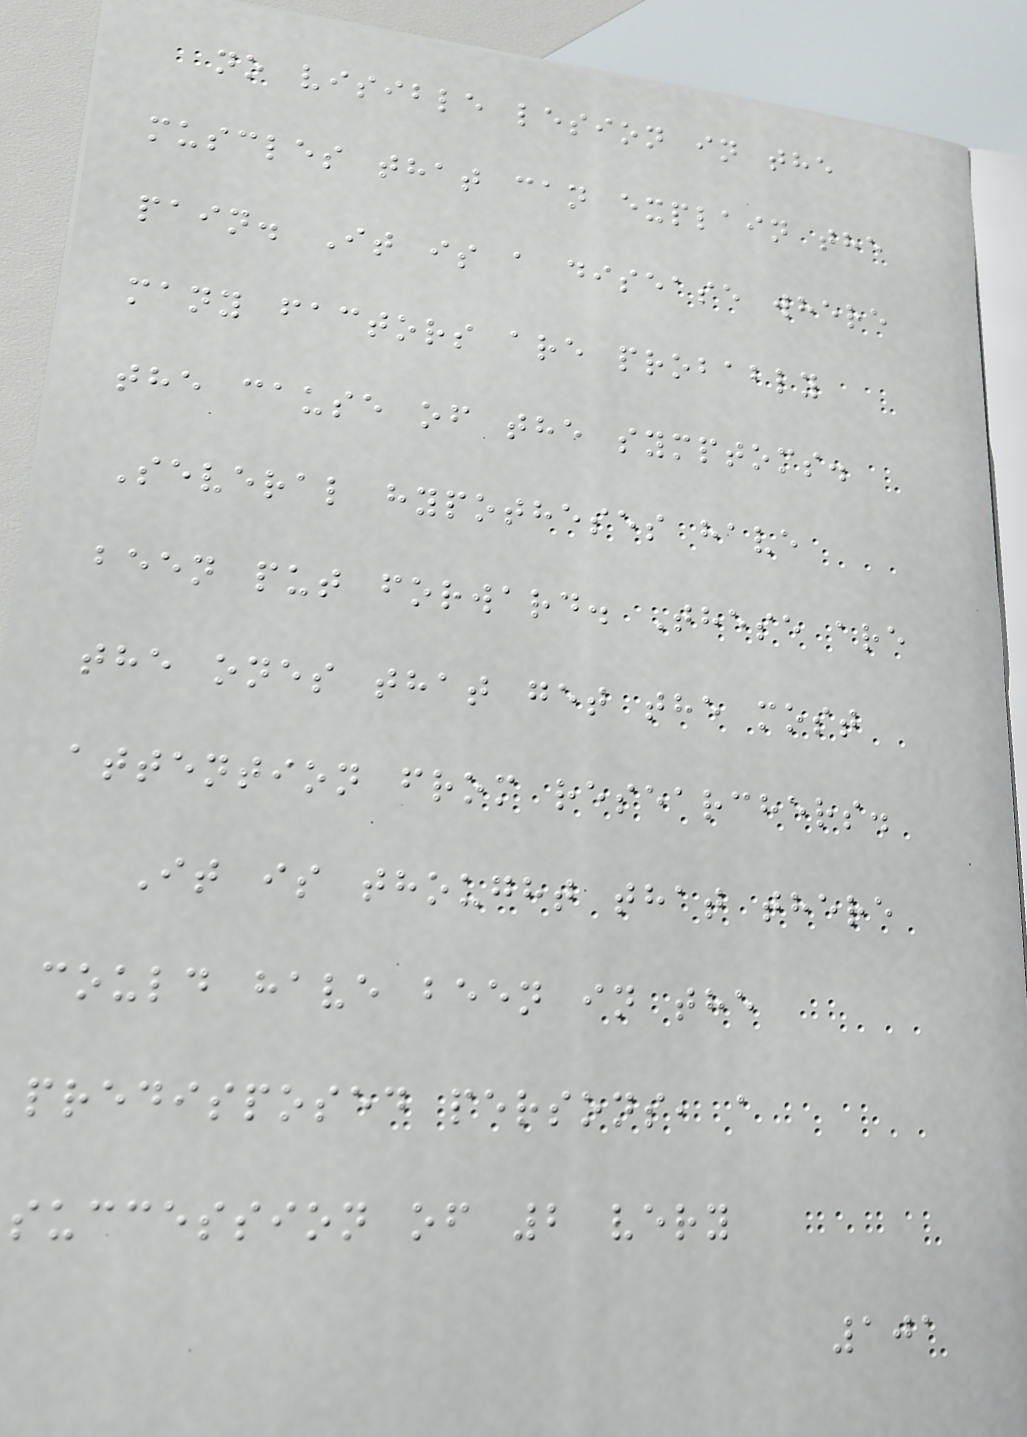no visible lesion in the
muscles that can explain the
pain. It is a disease where
many factors are probably
the cause of the symptoms.
Several hypotheses have
been put forward. These are
the ones that get the most
attention from researchers.
It is thought that there
could have been in the
predisposed persons, a
succession of 2 very
101
